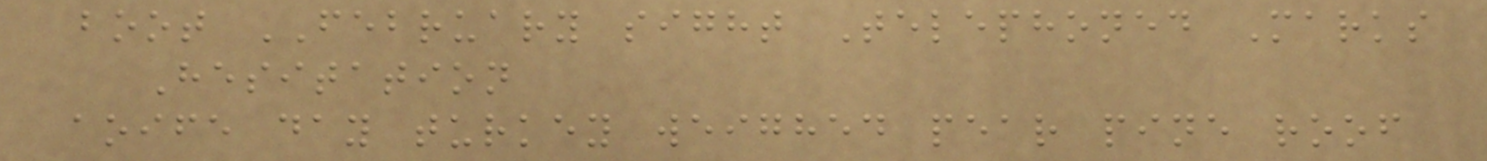boot FEBRUARY sight Telephoned Marks
Hesitation
aoife day turkey weighed pear pine roof
